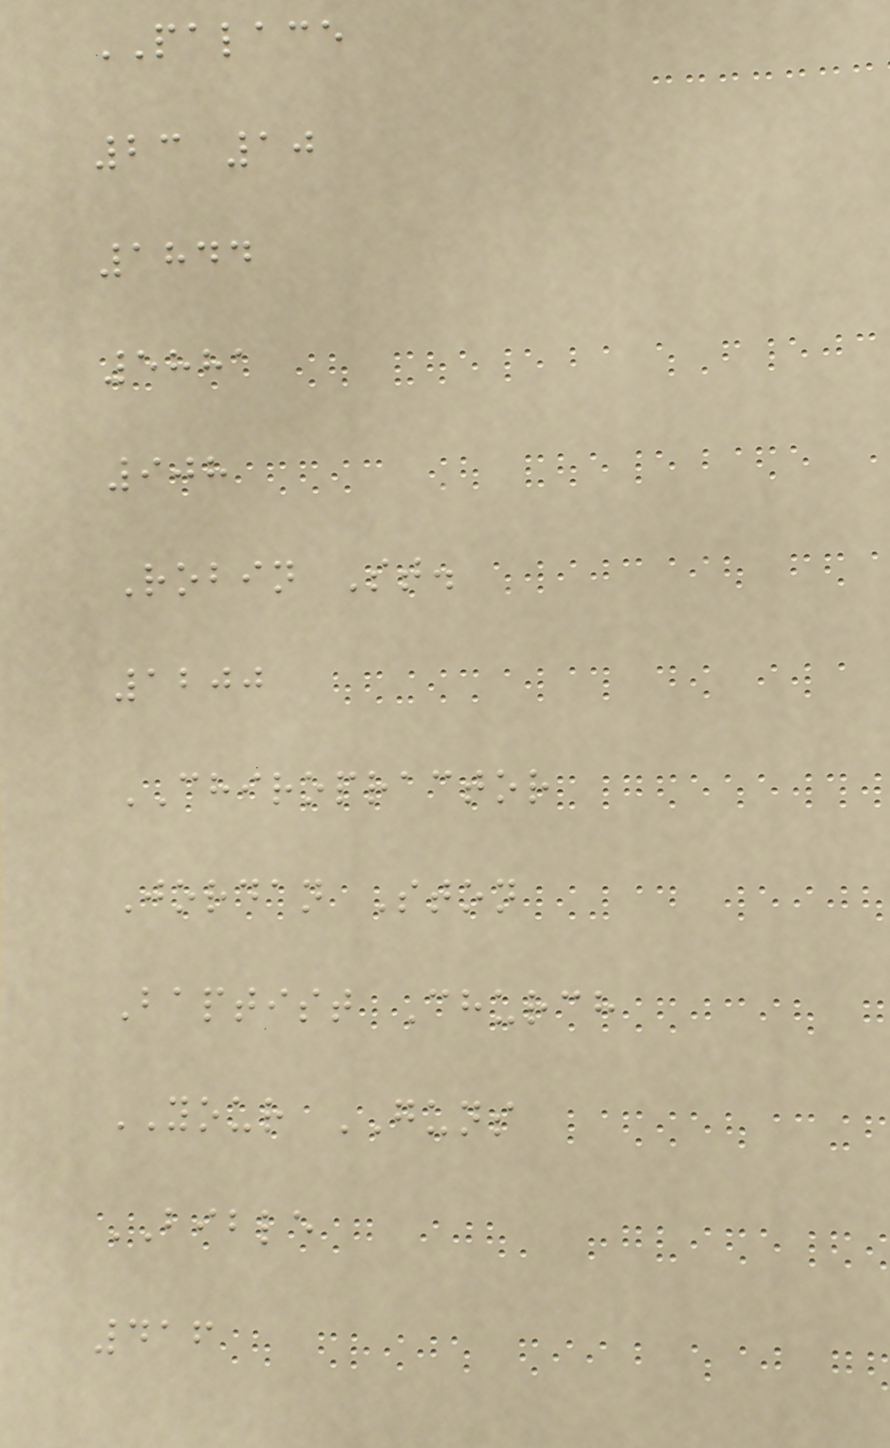PALACE
23 10
1844
5881
908
Robin St.
1200
CHIROPRACTOR
Jordan Ston
Baptist Church
YOUR GUNS
BIBLE
416
